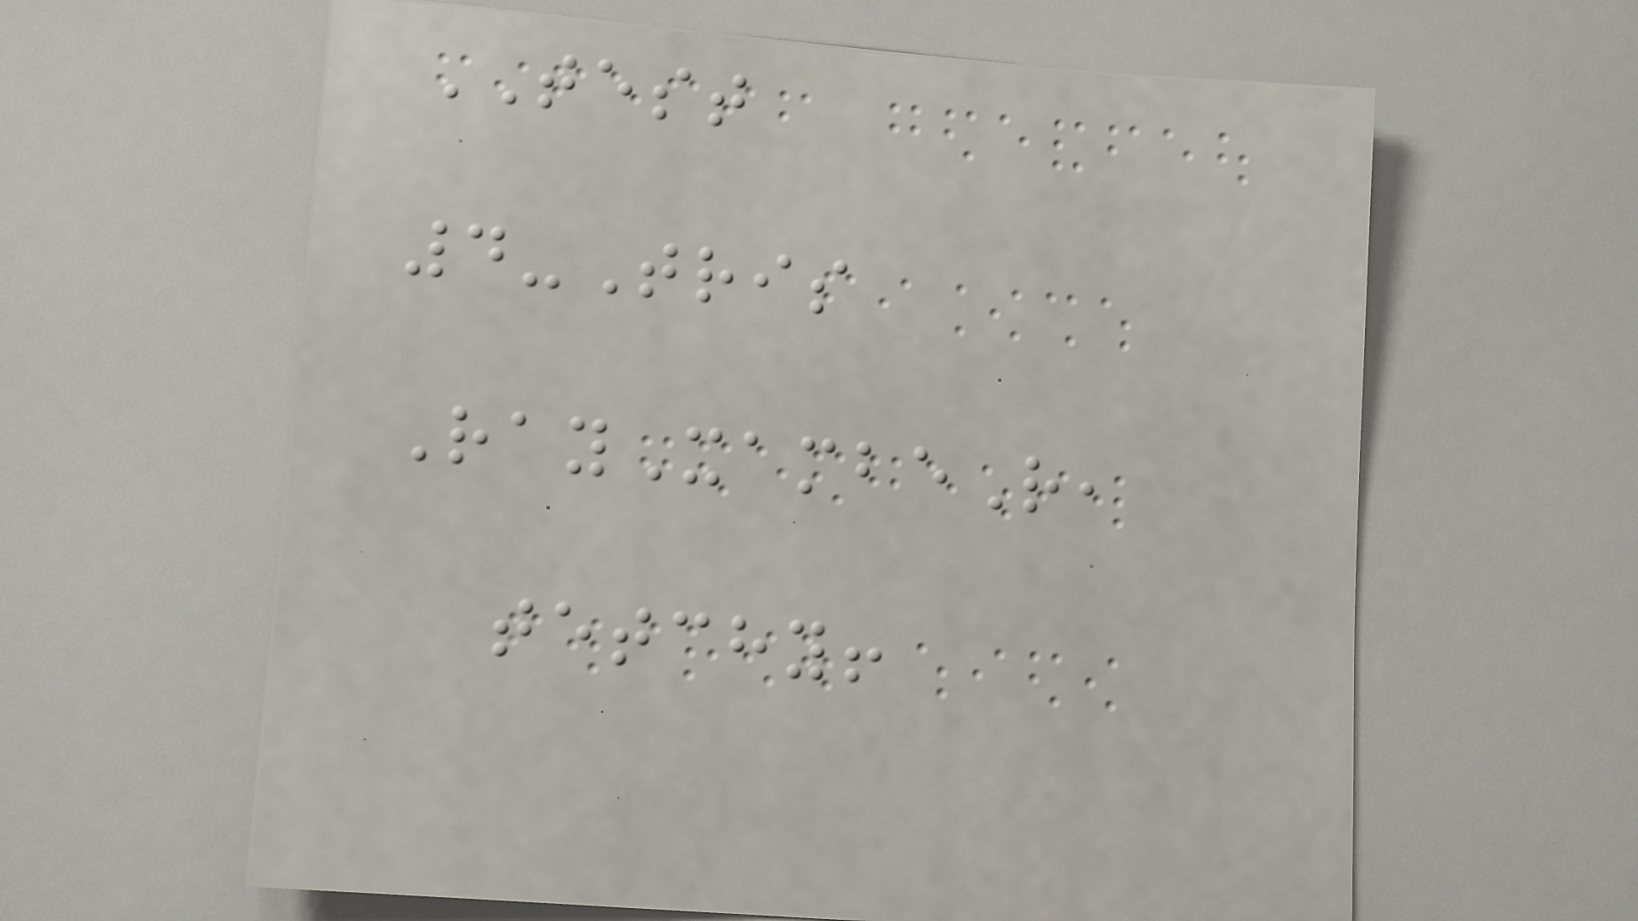TEST
4-Tris
RayXambeR,
tetchy!
